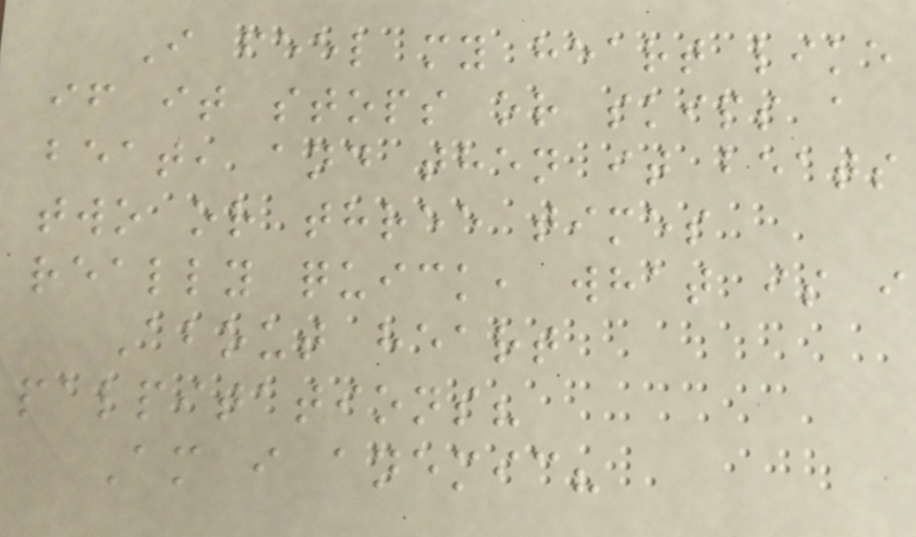I feel my heart like
if it stops or skips a
beat, and then it beats
two or three times
really quick, what is i
About heart
palpitations?
Am i anemic?
